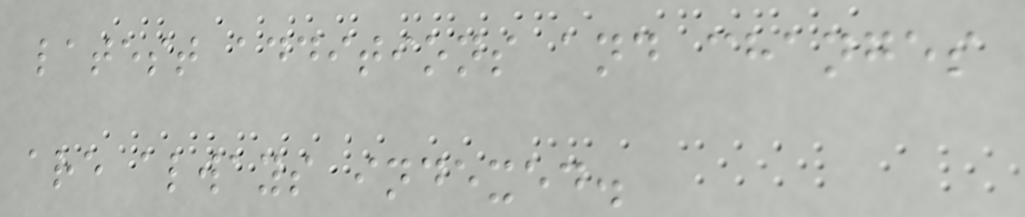latest additions and changes
are always indexed.
